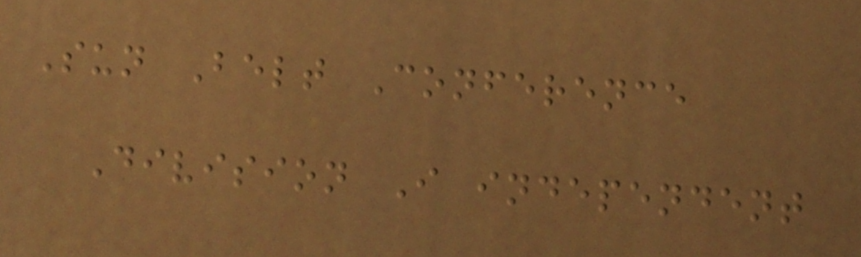Sun Belt Conference
Division I independent
